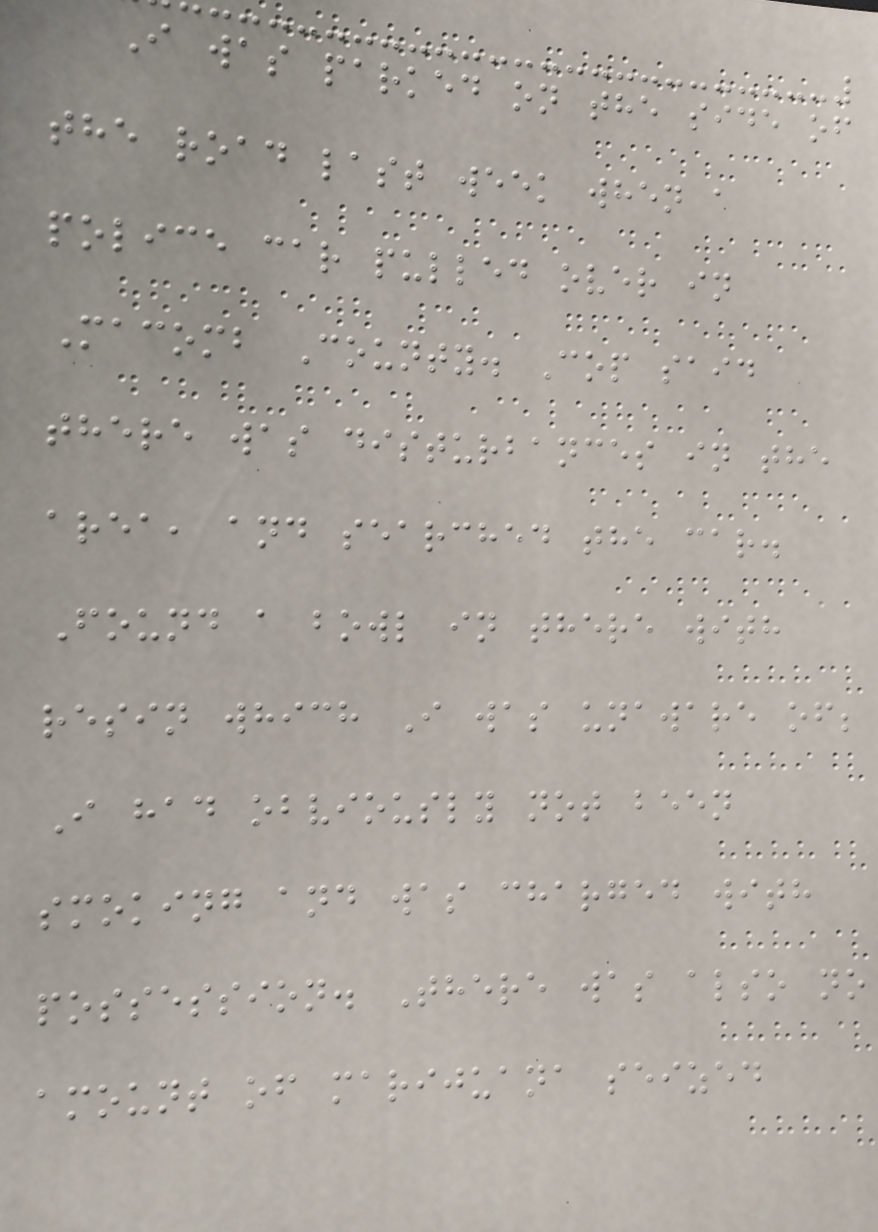I was parked on the side of
the road last week when a
police car pulled over in
Macomb County. Cop said
there was disturbances in the
area, and searched the car.
Found a bowl in there with
resin which I was unaware of;
I had obviously not been
smoking and was charged with
possession. There was also no
amount of marijuana seized
